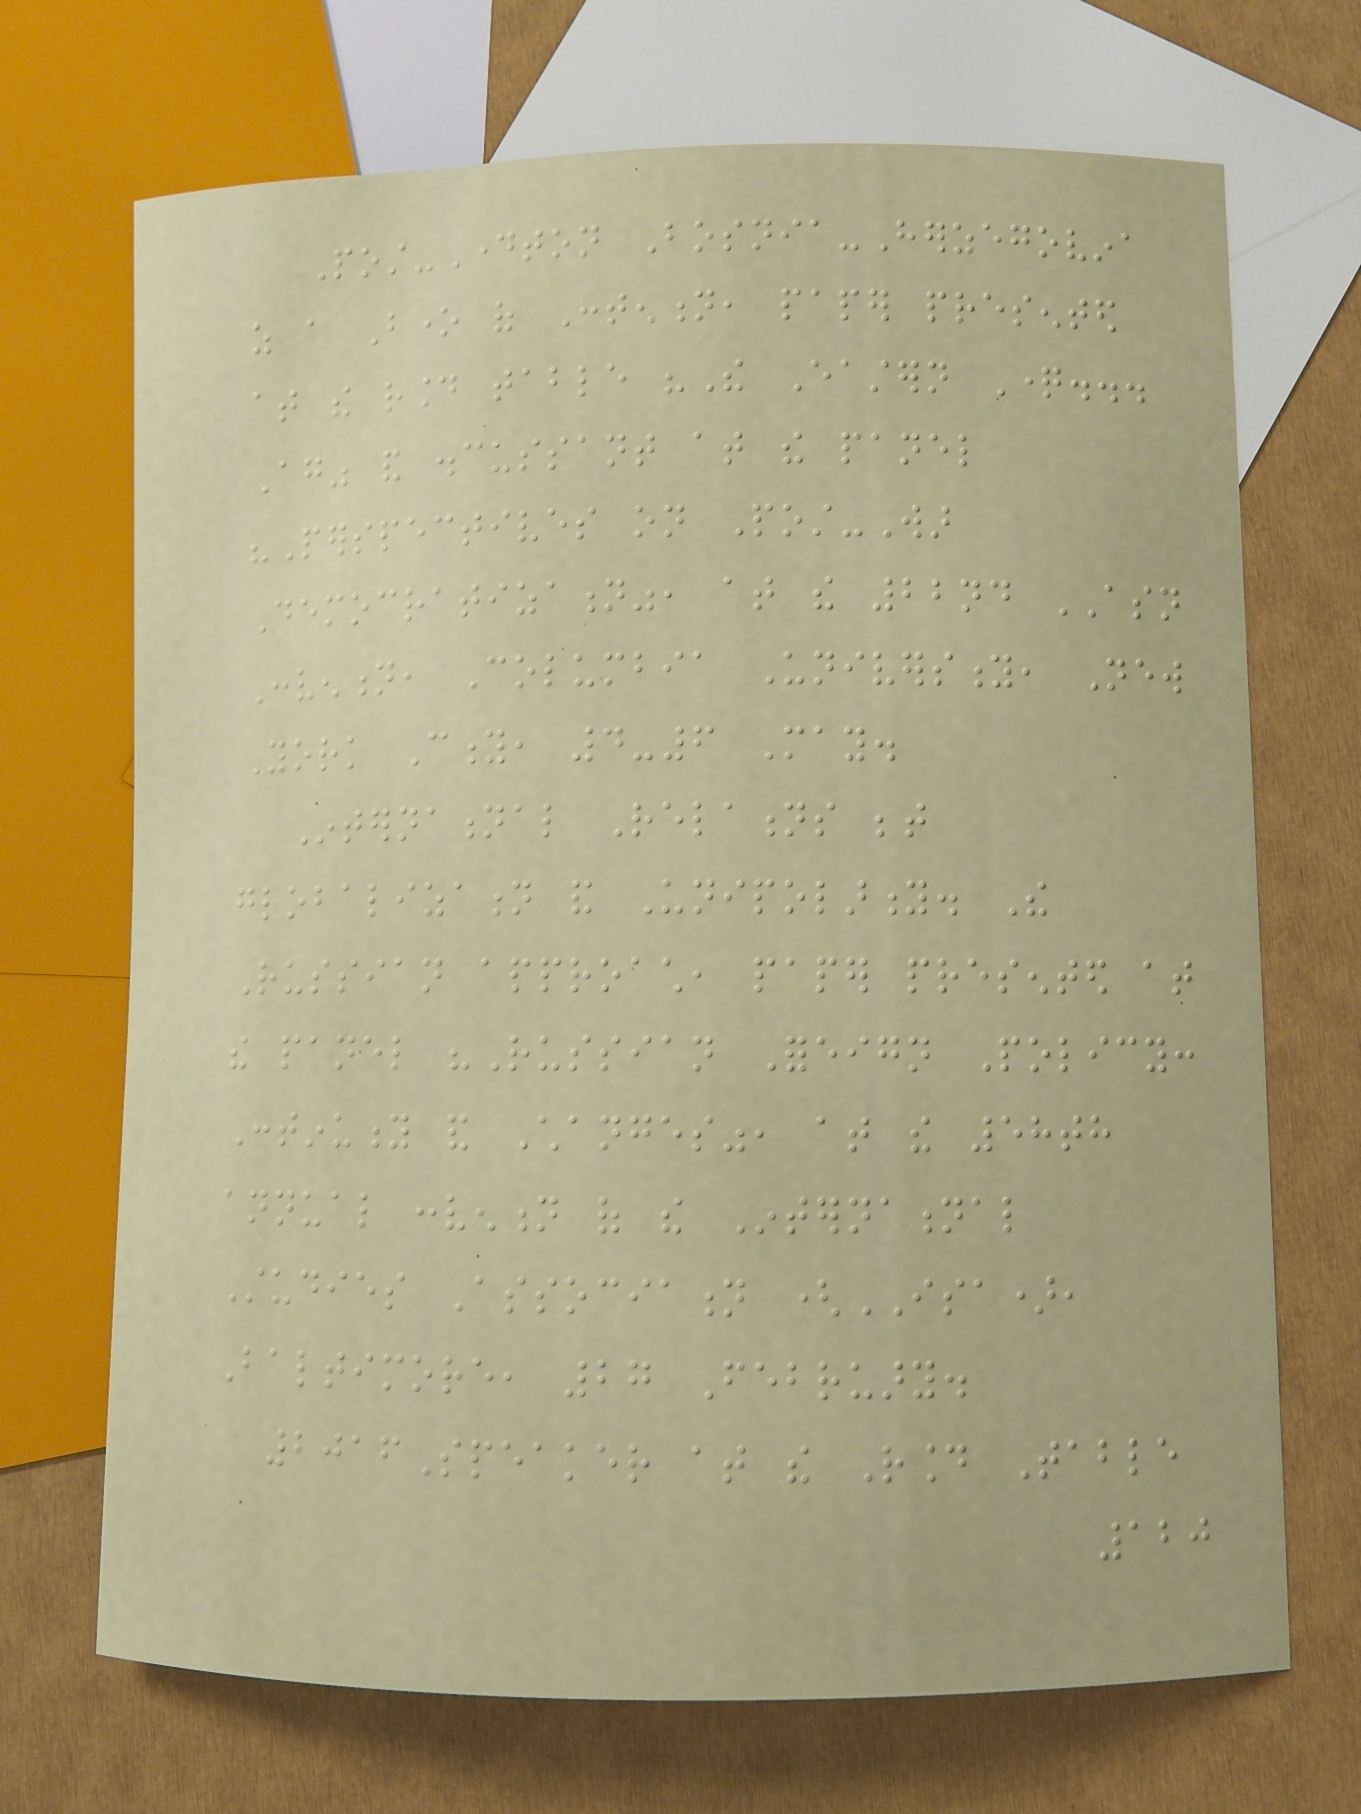Post-Dayton Bosnia-Herzegovina
as a Bone of Contention, paper presented
at the round table "The Eastern Question...
Again" and discussant at the panel
"Perspectives on Post-War
Democratization", at the 22nd ASN
Convention, Columbia University, New
York City, 4-6 May.
International Relations between
globalization and Unipolarity. The
Russian approach, paper presented at
the panel "Russian Foreign Policy:
Continuity and Changes", at the 58th
annual convention of the International
Studies Association (ISA),
Baltimore, 27 February.
2016Speaker at the Round Table
120
